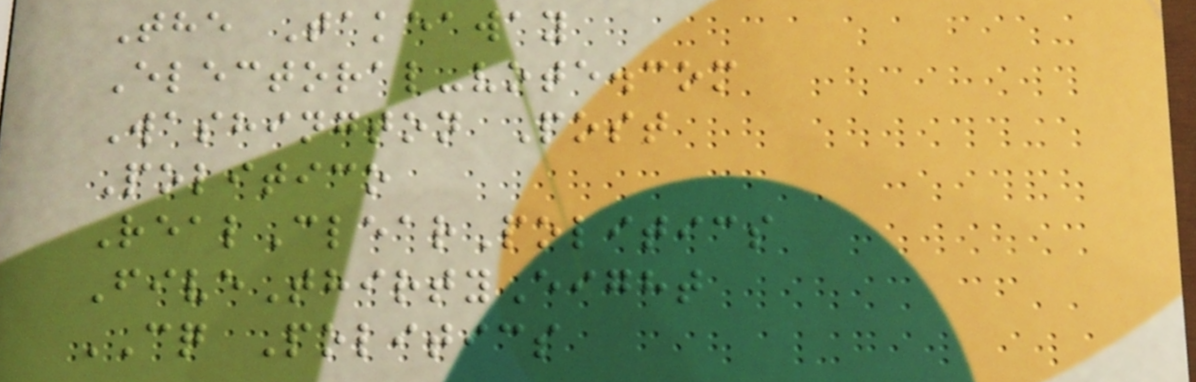The Takeaway
Electoral-vote.com
Washington Post
Politico
RealClearPolitics
FiveThirtyEight
CQ Politics
